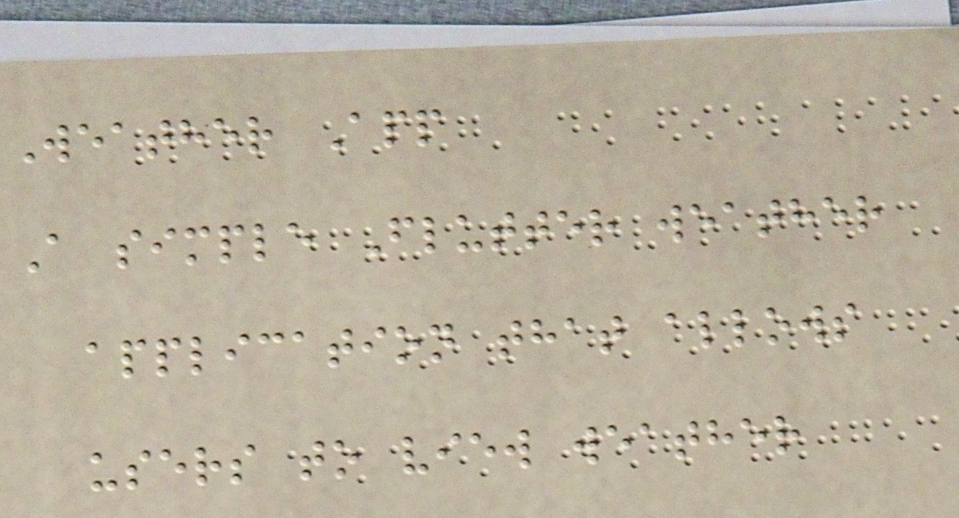Weather App
A simple Flutter weather
application that allows
users to view weather
